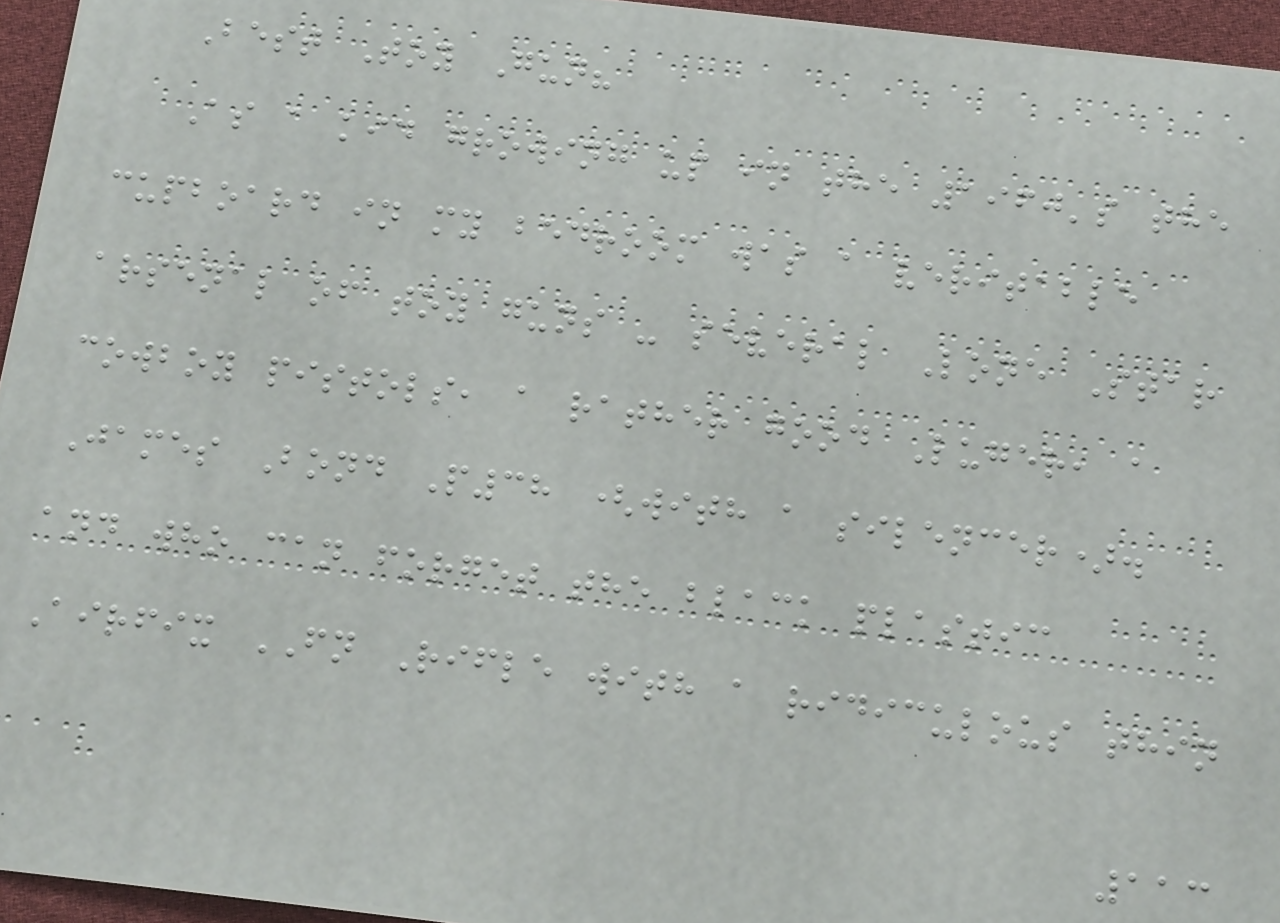Best Toy Gun?
As a kid growing up in the 1960's the
cupboard in my bedroom was a veritable
arsenal of toy guns - several Lone Star
cowboy pistols, a rather good Luger, a
James Bond P38 (with a silencer).
and who can forget the black plastic
Airfix FN Rifle with a ridiculous thin
113
